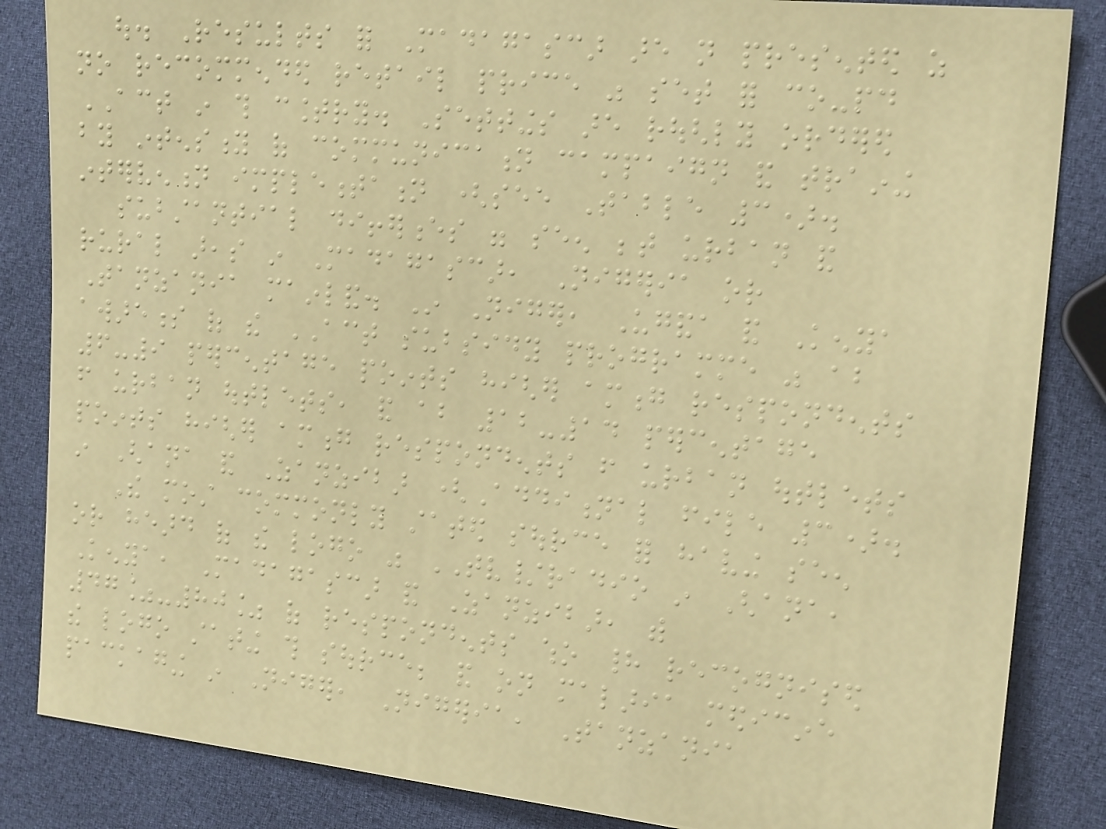out. Results for Madagascar are not presented as
no recommended retail price was set for co-paid
ACT in this country. Settings are roughly ordered
by intensity of communication campaign and training
intervention implementation (see Table 3).
substantial differences were seen between urban and
rural areas in Madagascar, Nigeria or
Tanzania mainland. In Niger, Uganda and Kenya
awareness of the ACT subsidy programme was about
6-9 percentage points higher among respondents
from urban outlets, and about 12-14 percentage
points higher among respondents from urban outlets
in Ghana and Zanzibar (Additional file 3).
The most commonly stated source for having seen
or heard of the logo was TV/radio in Ghana,
Kenya, Madagascar and Zanzibar, with
47%-80% of respondents who had recognised
the logo stating this source; and on malaria medicine
packaging in Niger, Nigeria, Tanzania
